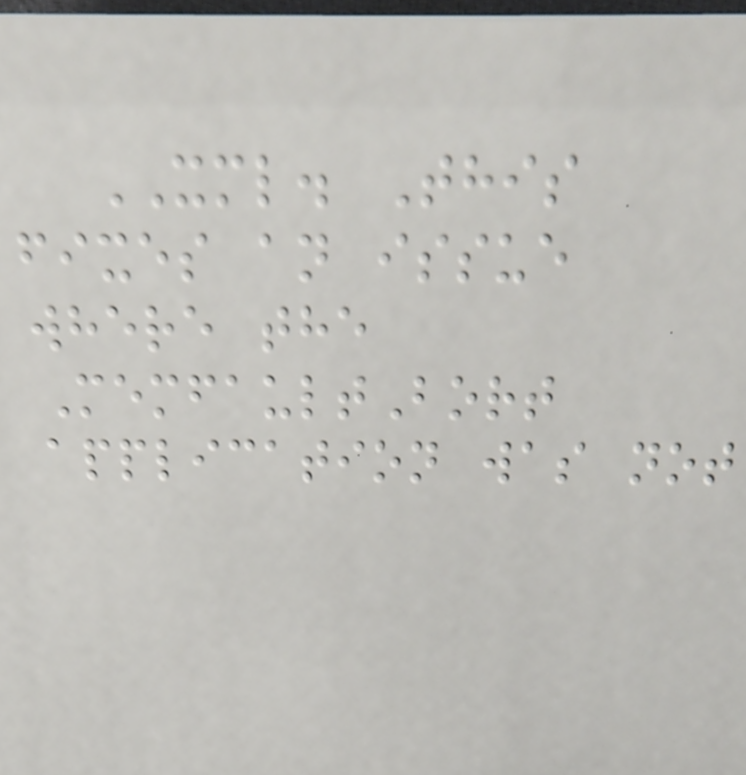XML. This
fixes an issue
where the
MemfaultBort
application was not
